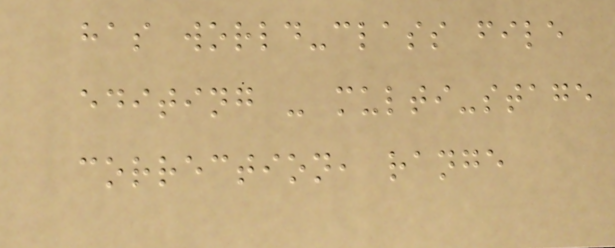has world-class file
editing - multi-stage
correction, range
